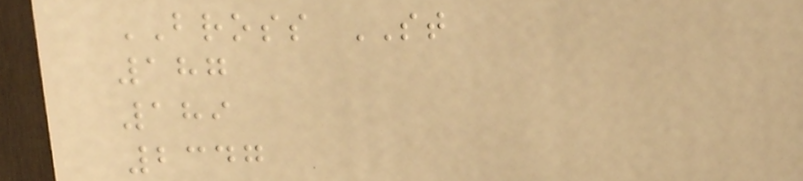BROSS ST
187
189
2347
